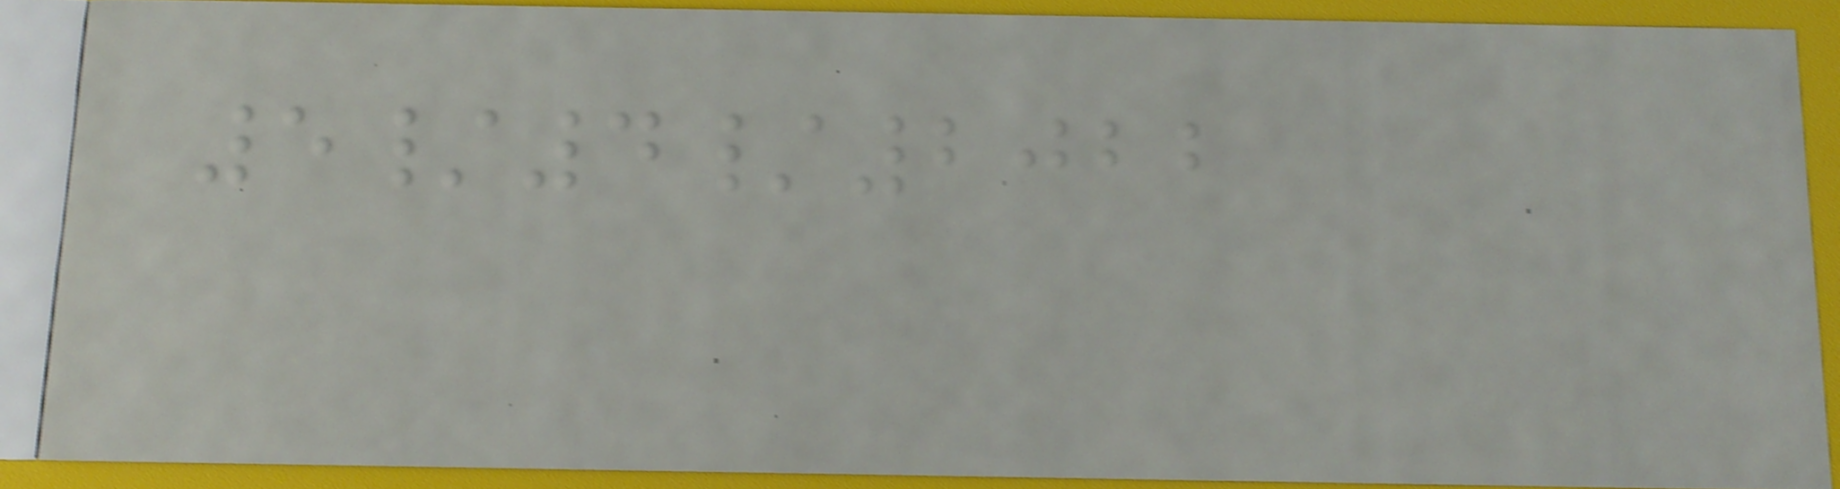5/4/2022
